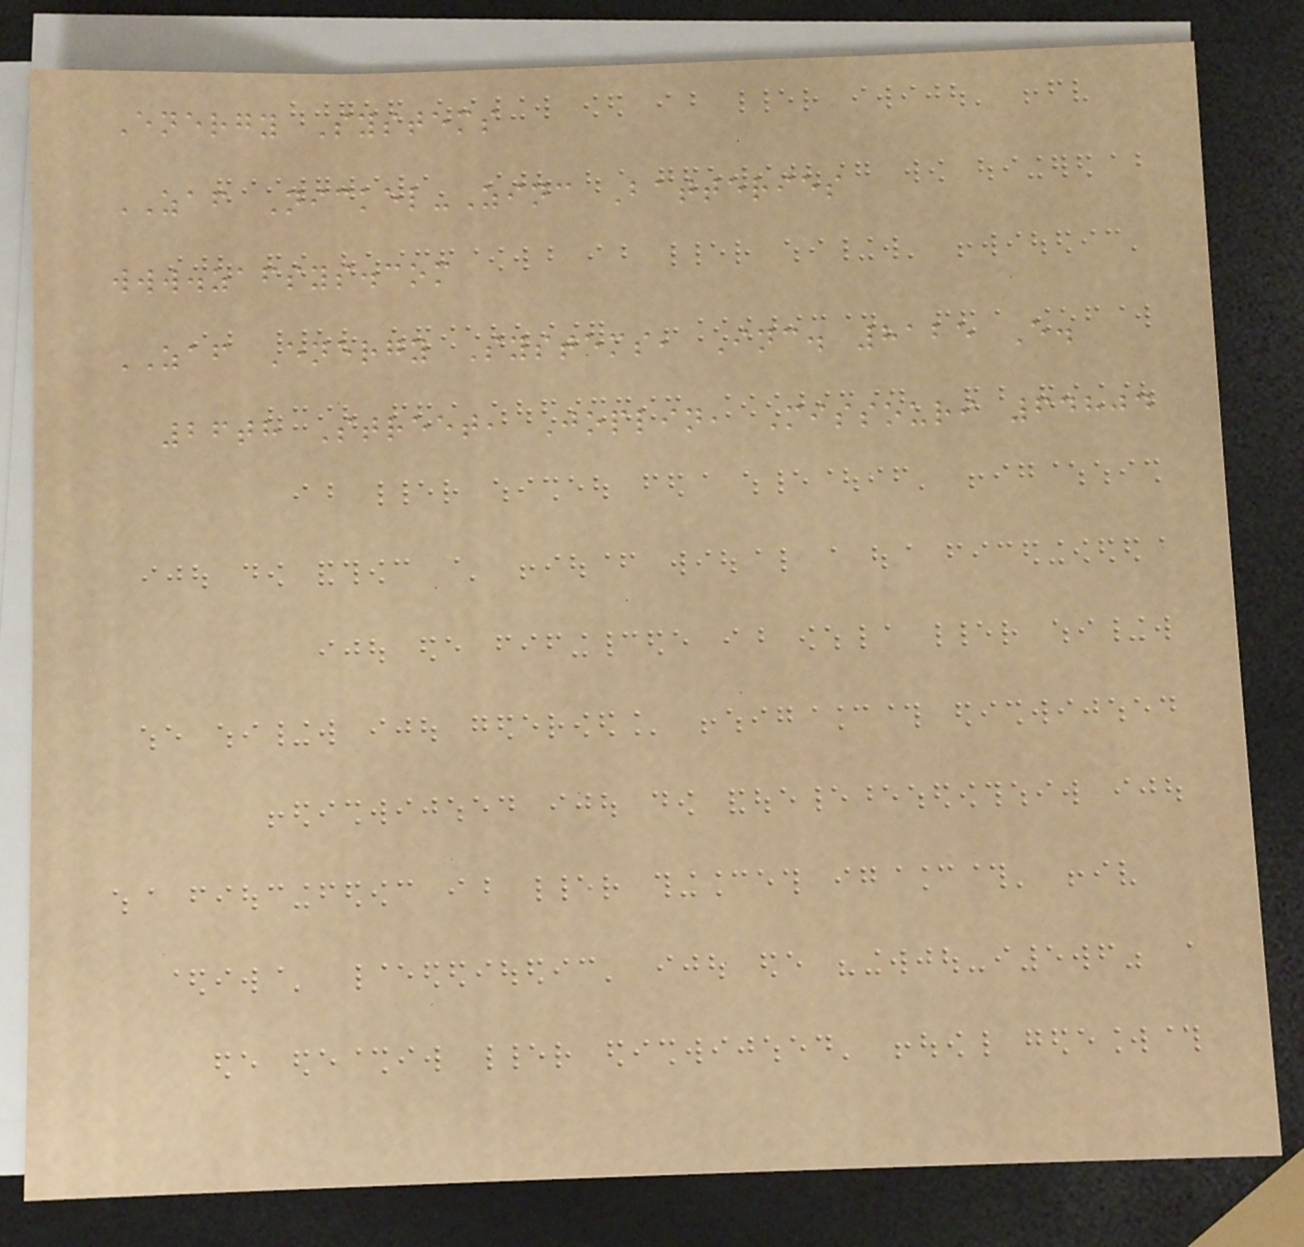Energy Systems
ZAF Nickel-Zinc Batteries
www.zafsys.com
ZAF Energy Systems, Inc. 8125 E.
26th Street, Joplin, Missouri 64804
